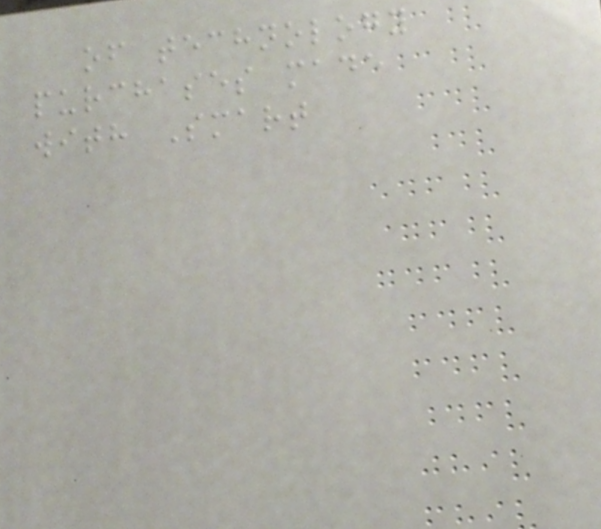of technology
purchases made
with Smart
